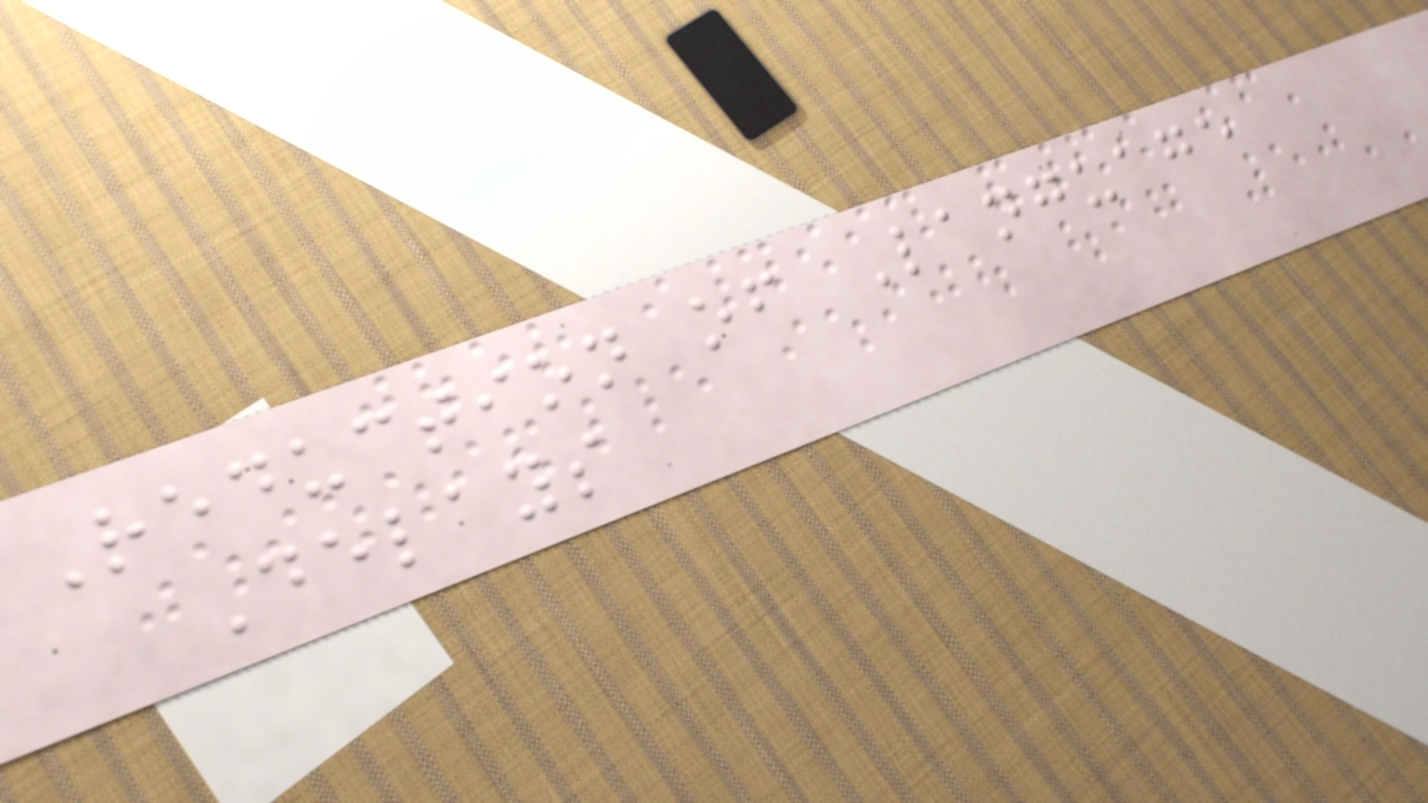Reduction of Language
Delays
